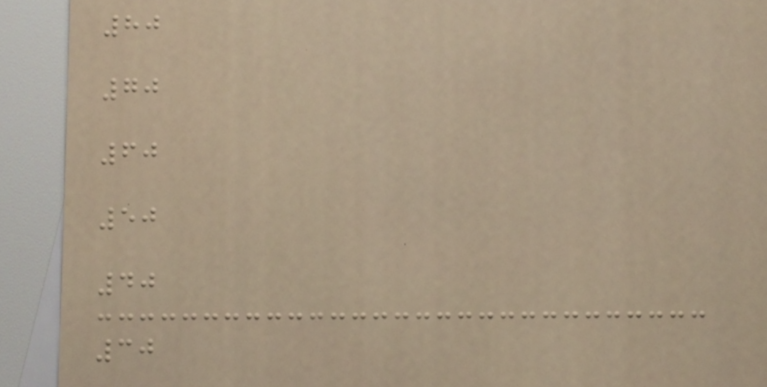80
70
60
50
40
30
